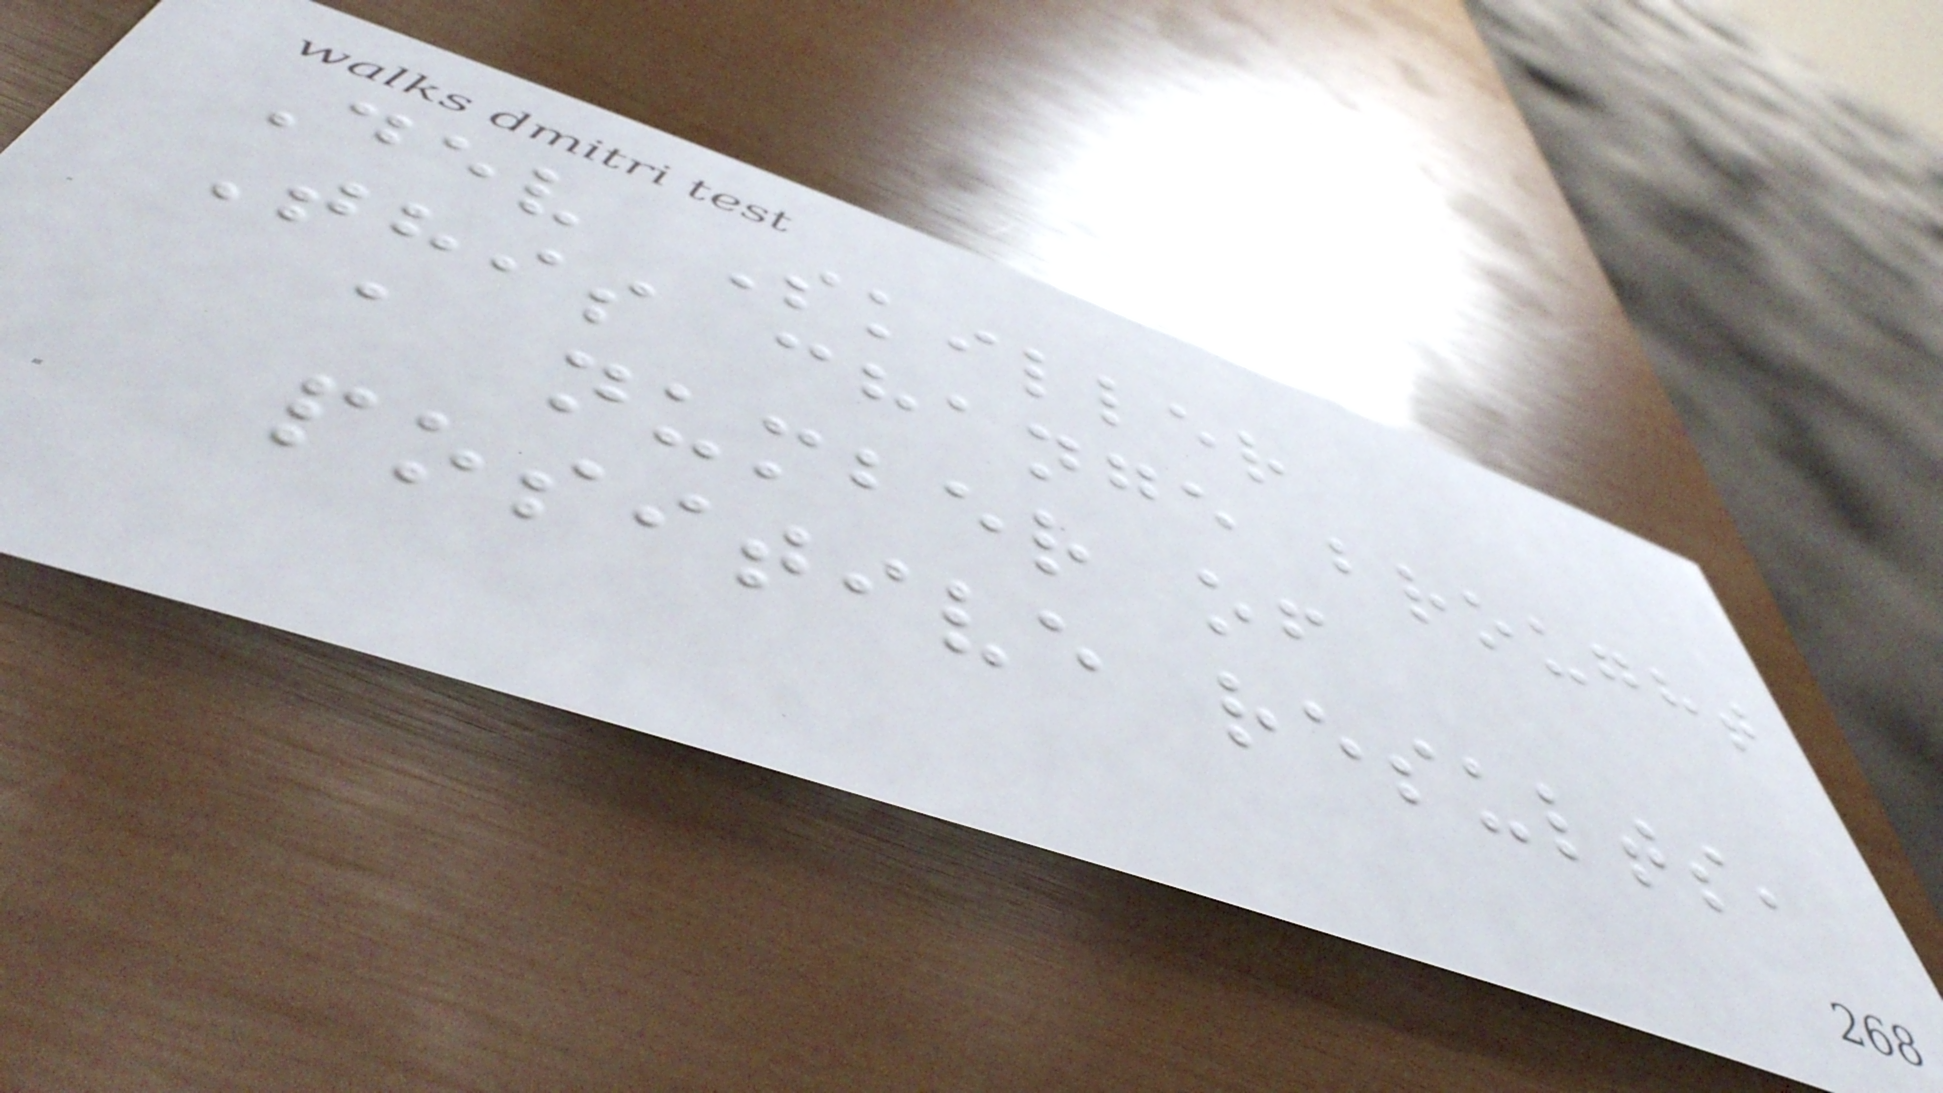Dev Skiller
This change brought
a number of
positive results,
